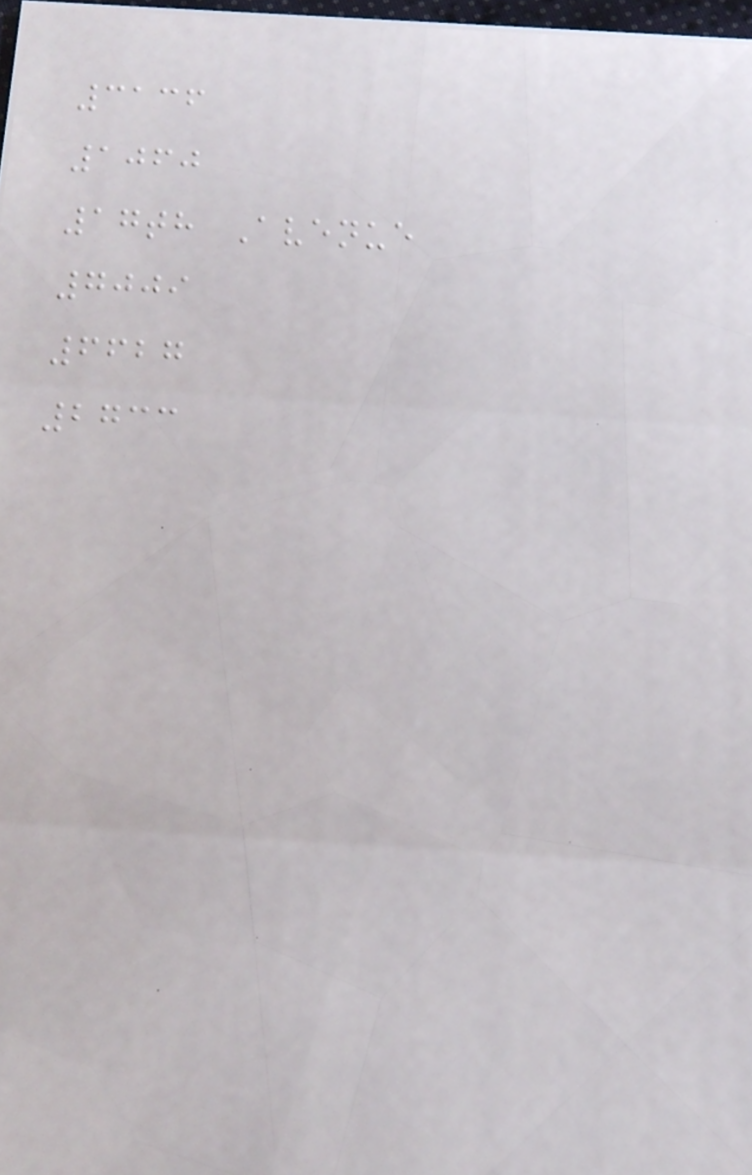3136
1060
17th Avenue
7009
6627
2733
